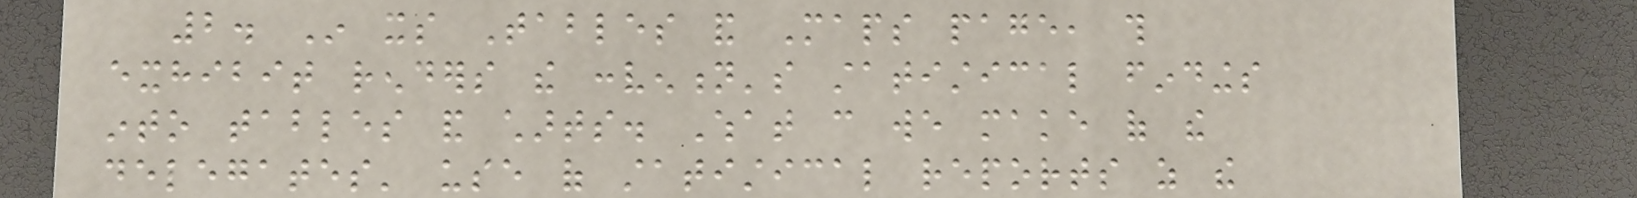2. In its Tables and Maps page, this
exhibit renders the convention's statistical findings
into tables and charts. What can we make of the
delegates' use of statistical reports as the
